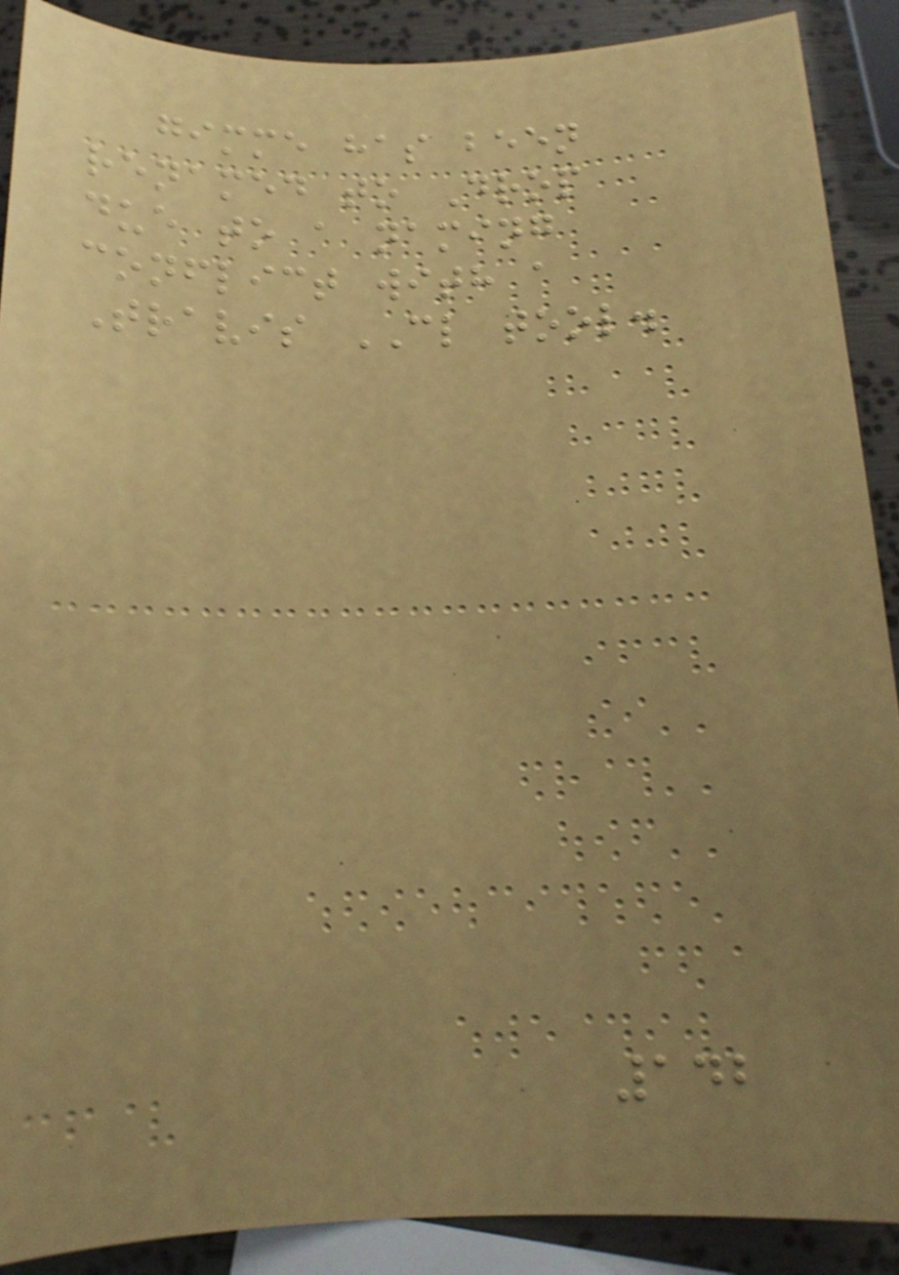gimme has been
renamed to Drop
due to a naming
conflict with a
Travis CL tool.
142
